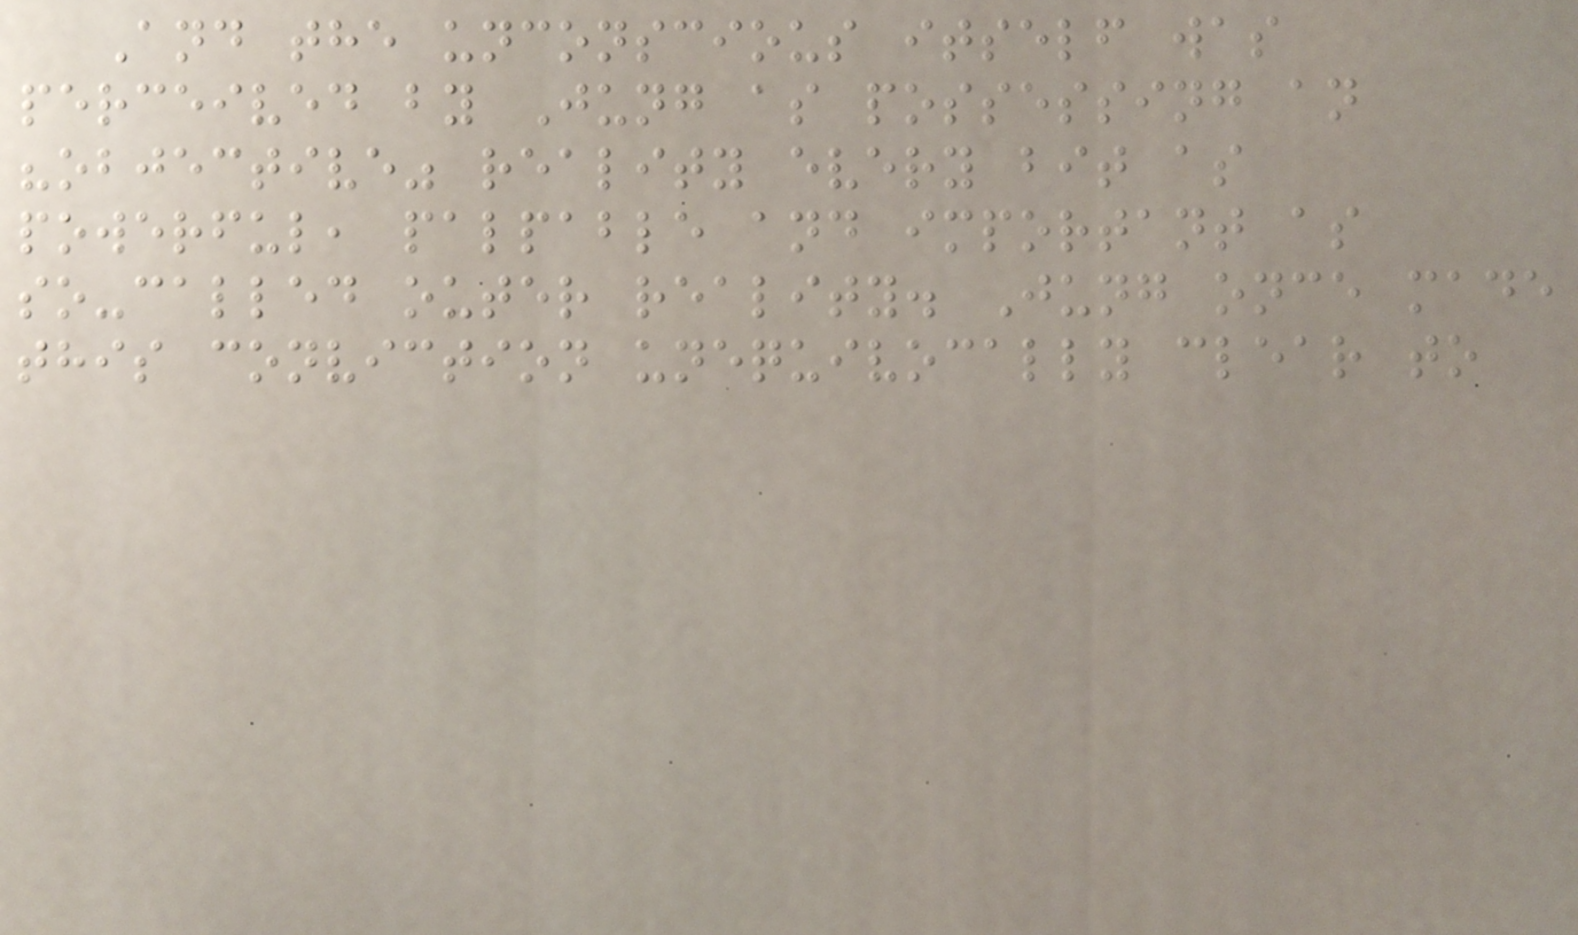And the unconscious itself was
perceived by Jung as possessing an
"objective" reality every bit as
powerful, palpable and important as
so-called outer reality. Jung once made
this conviction unequivocally clear to
